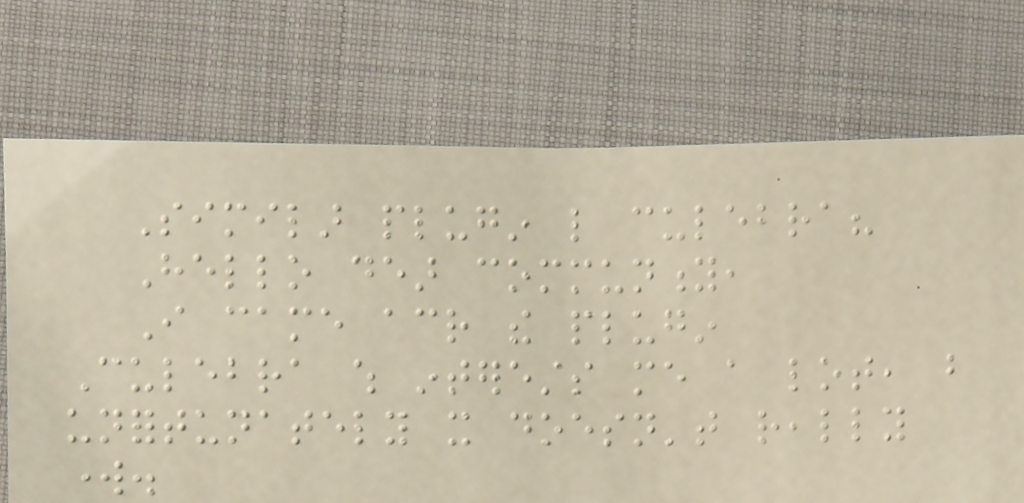Similar plugin like culebra?
Hello dear community,
I came across the plugin
Culebra which interests me a lot, but
unfortunately it doesn't really
work.
